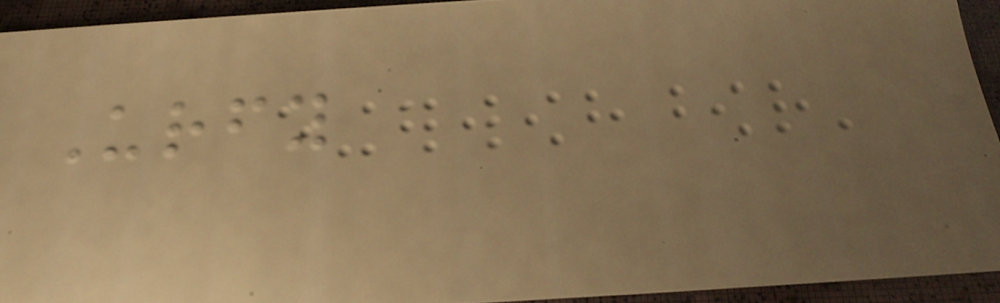Urfy
